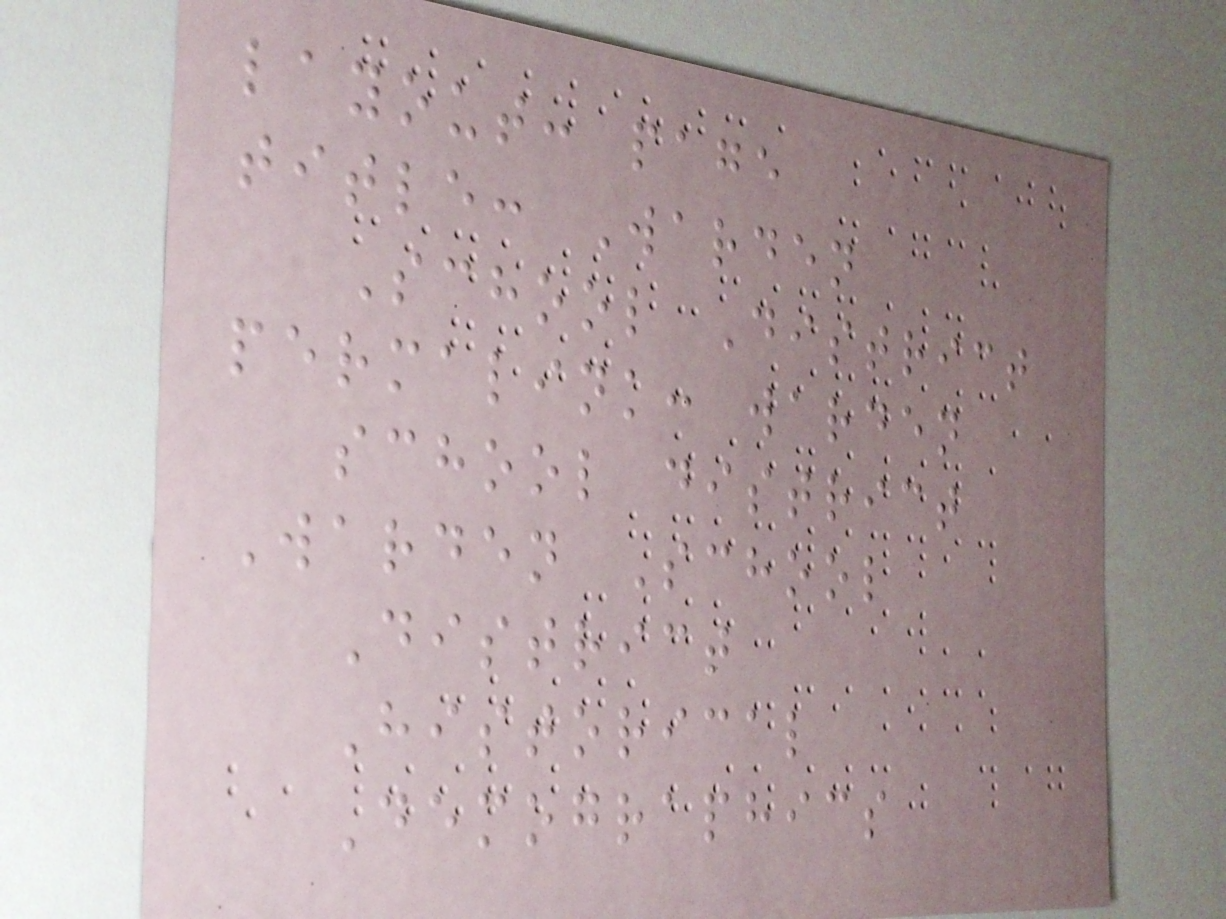layout: page
title: Warden
School District
permalink: warden
school district
Warden School
District
Historical
Demographics
